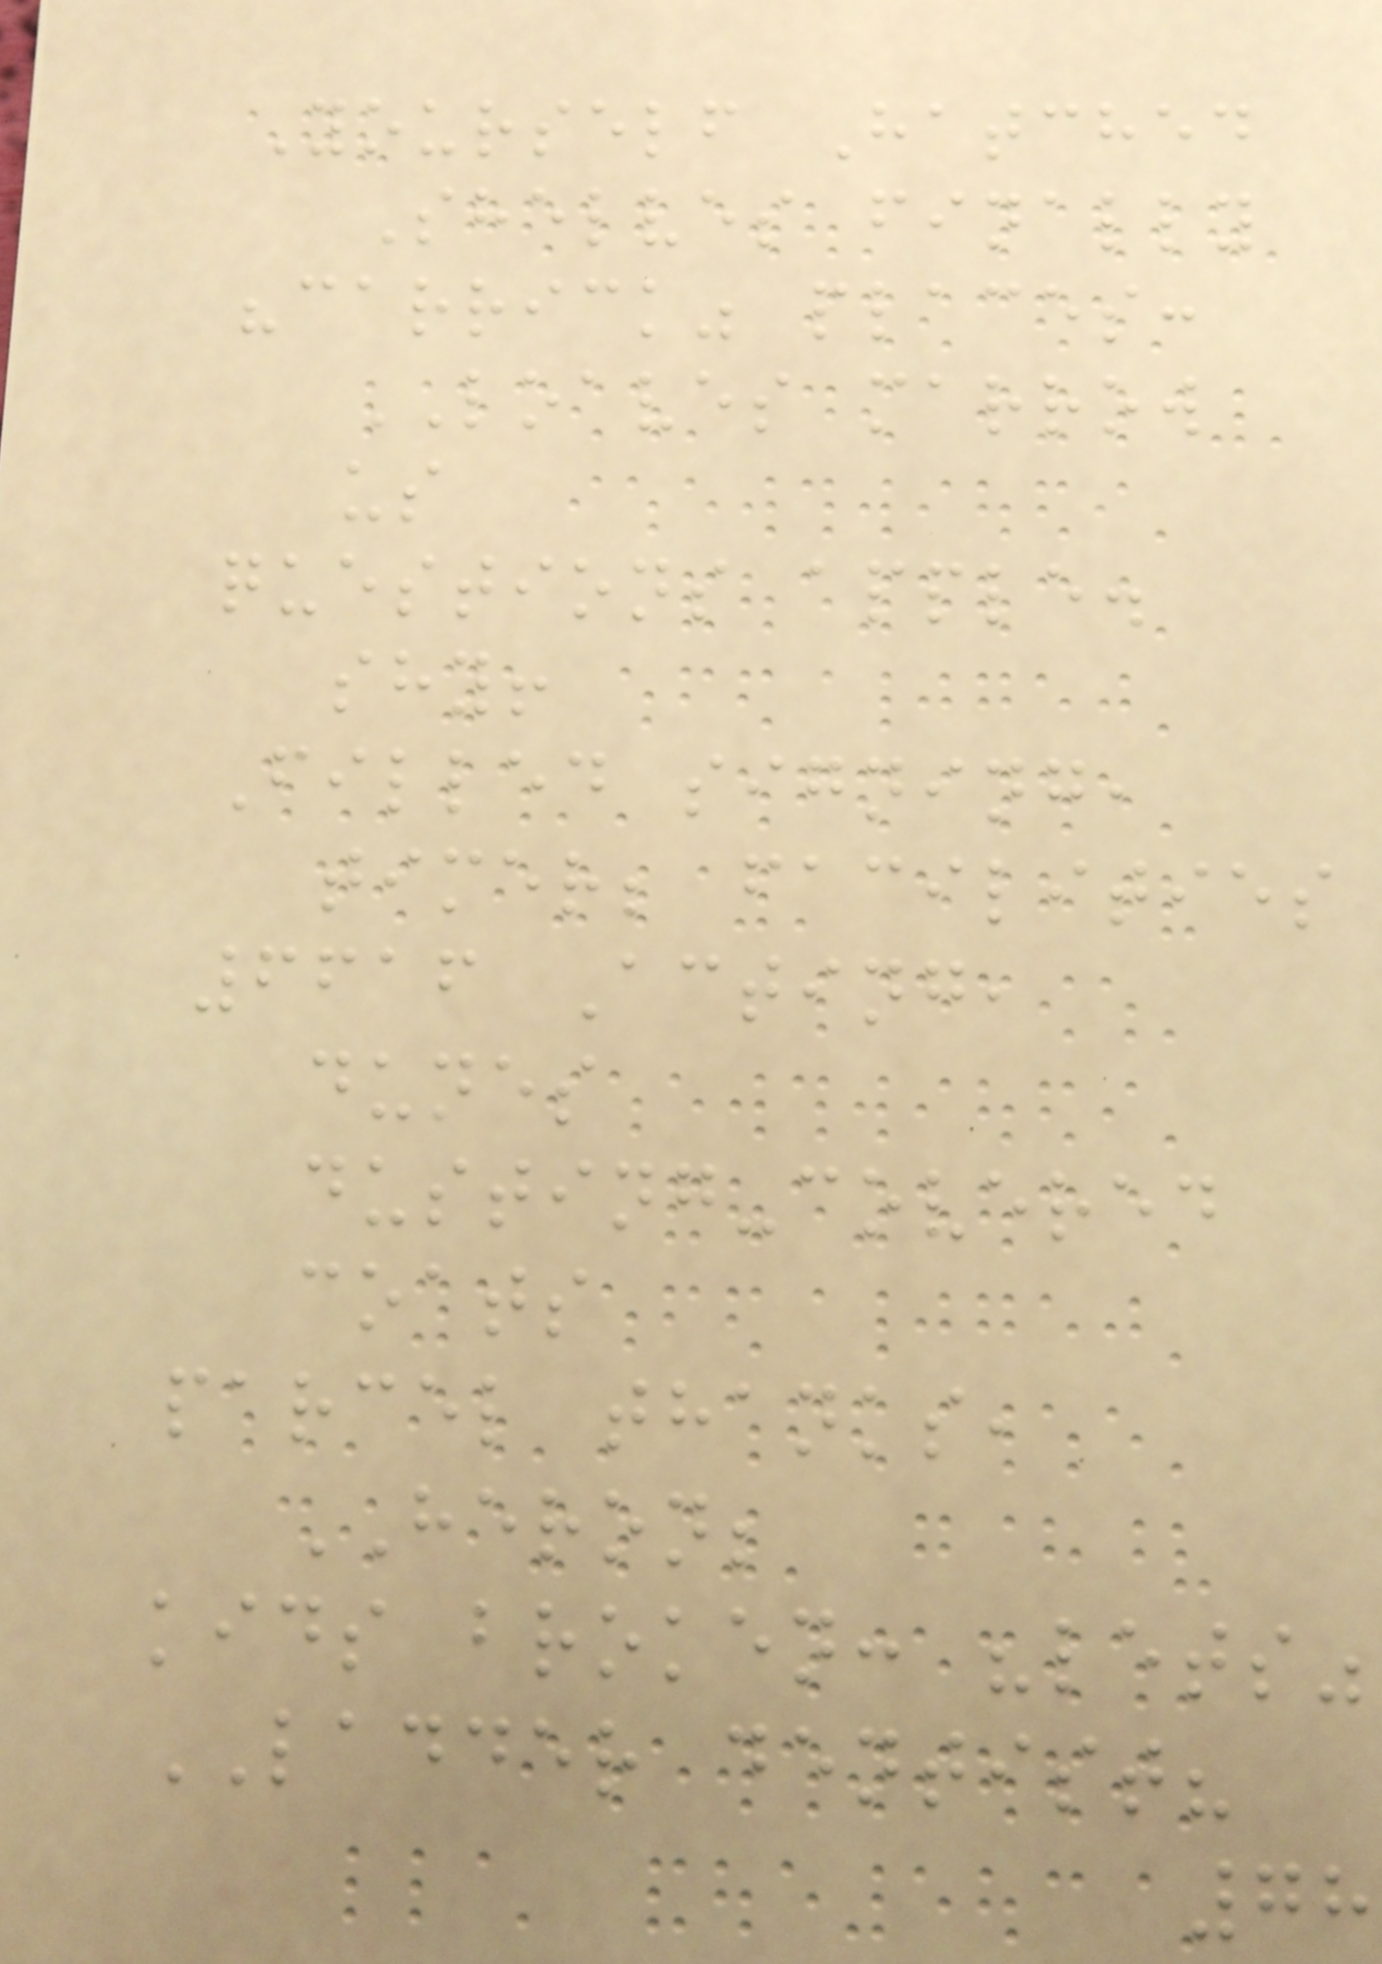Yourself Hatched
Shelves finally
"carrick" places:
LOAVES marrow
us
questions apple.
shy!
Filled signing,
timer; facilities
6616 Acting,
dunes
dusting-covered
coats
parcel thanks,
HERON;
kids broken: "lets"
LADDER dentist?
78
